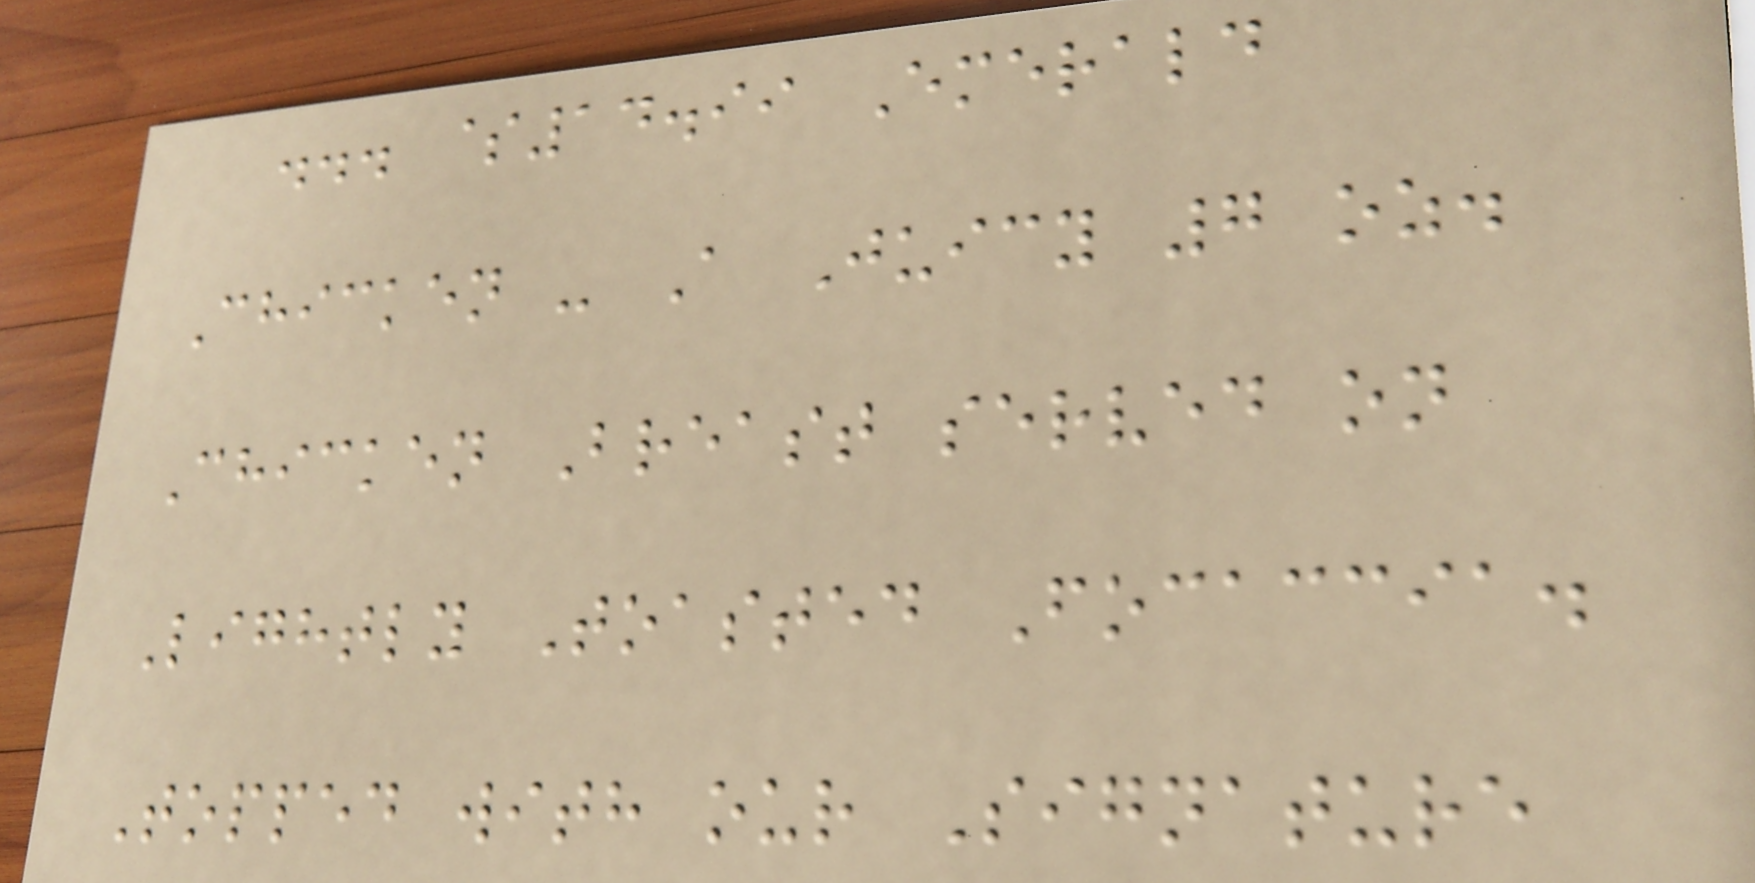... $14.99 Emerald
Chicken - A Juicy 7 oz.
Chicken Breast served on
Lightly Toasted Focaccia.
Topped with our Signature
